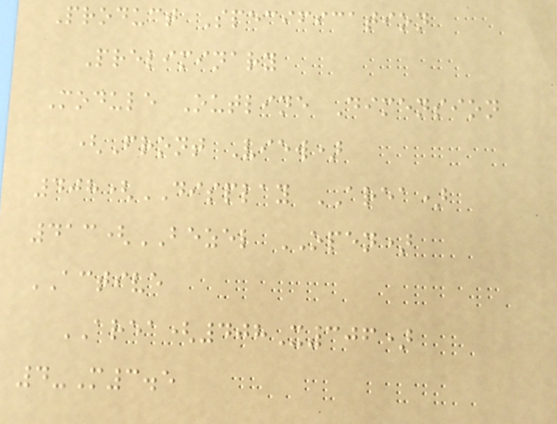Product Specification
Preliminary
Module Outline Dimension
(Front View)
408(DISPLAY AREA)
413(BEZEL OPEN)
ACTIVE
AREA(408X306)
4-M3.5
